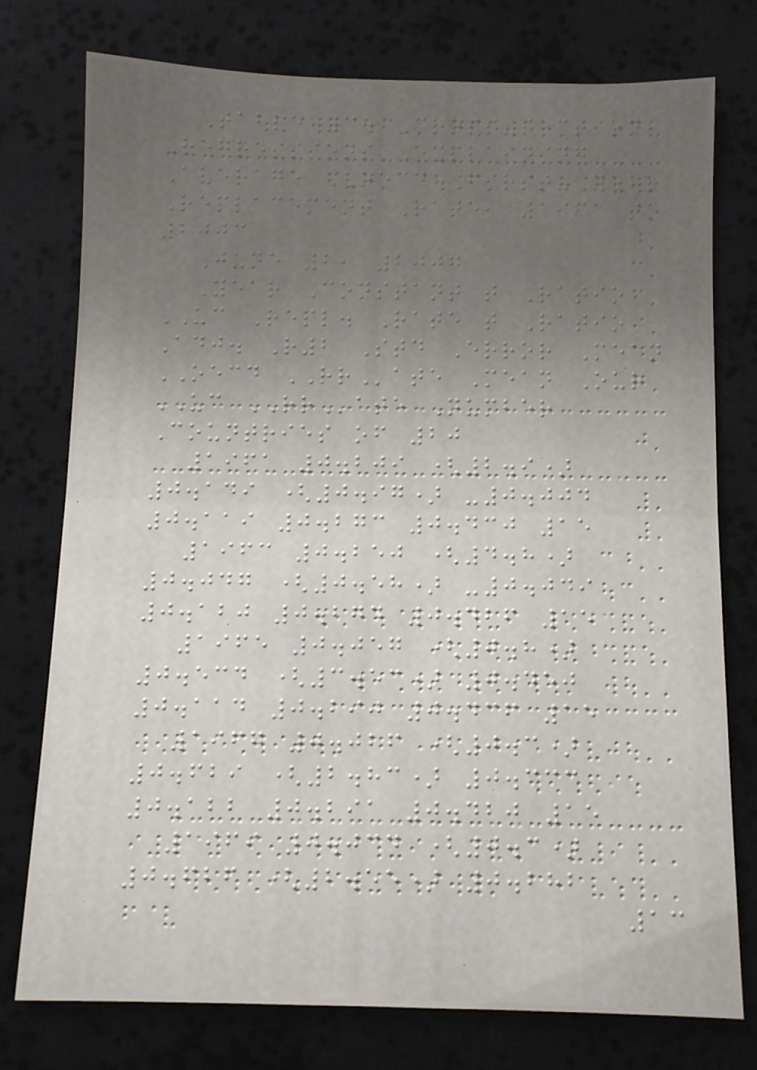Table 3. Cross-section
Regressions Explaining
Average OECD First-Year
Replacement Rate, 1961 to
2003
June 2, 2007
Year Constant t Ratio
UC Repl. Rate t Ratio
Adj. R2 Std Error Mean
OECD RRate Mean Our
UC RRate Number
Countries of 20
1961 0.209 (2.9)
0.149 (0.97) -0.004
0.119 0.273 0.430 15
1963 0.250 (4.8)
0.047 (0.58) -0.049
0.120 0.274 0.426 15
1965 0.057 (0.8)
0.534 (3.53) 0.450
0.114 0.290 0.436 15
1967 0.026 (0.3)
0.629 (2.83) 0.333
0.122 0.291 0.420 15
1969 0.034 (0.3)
0.626 (2.55) 0.282
13
